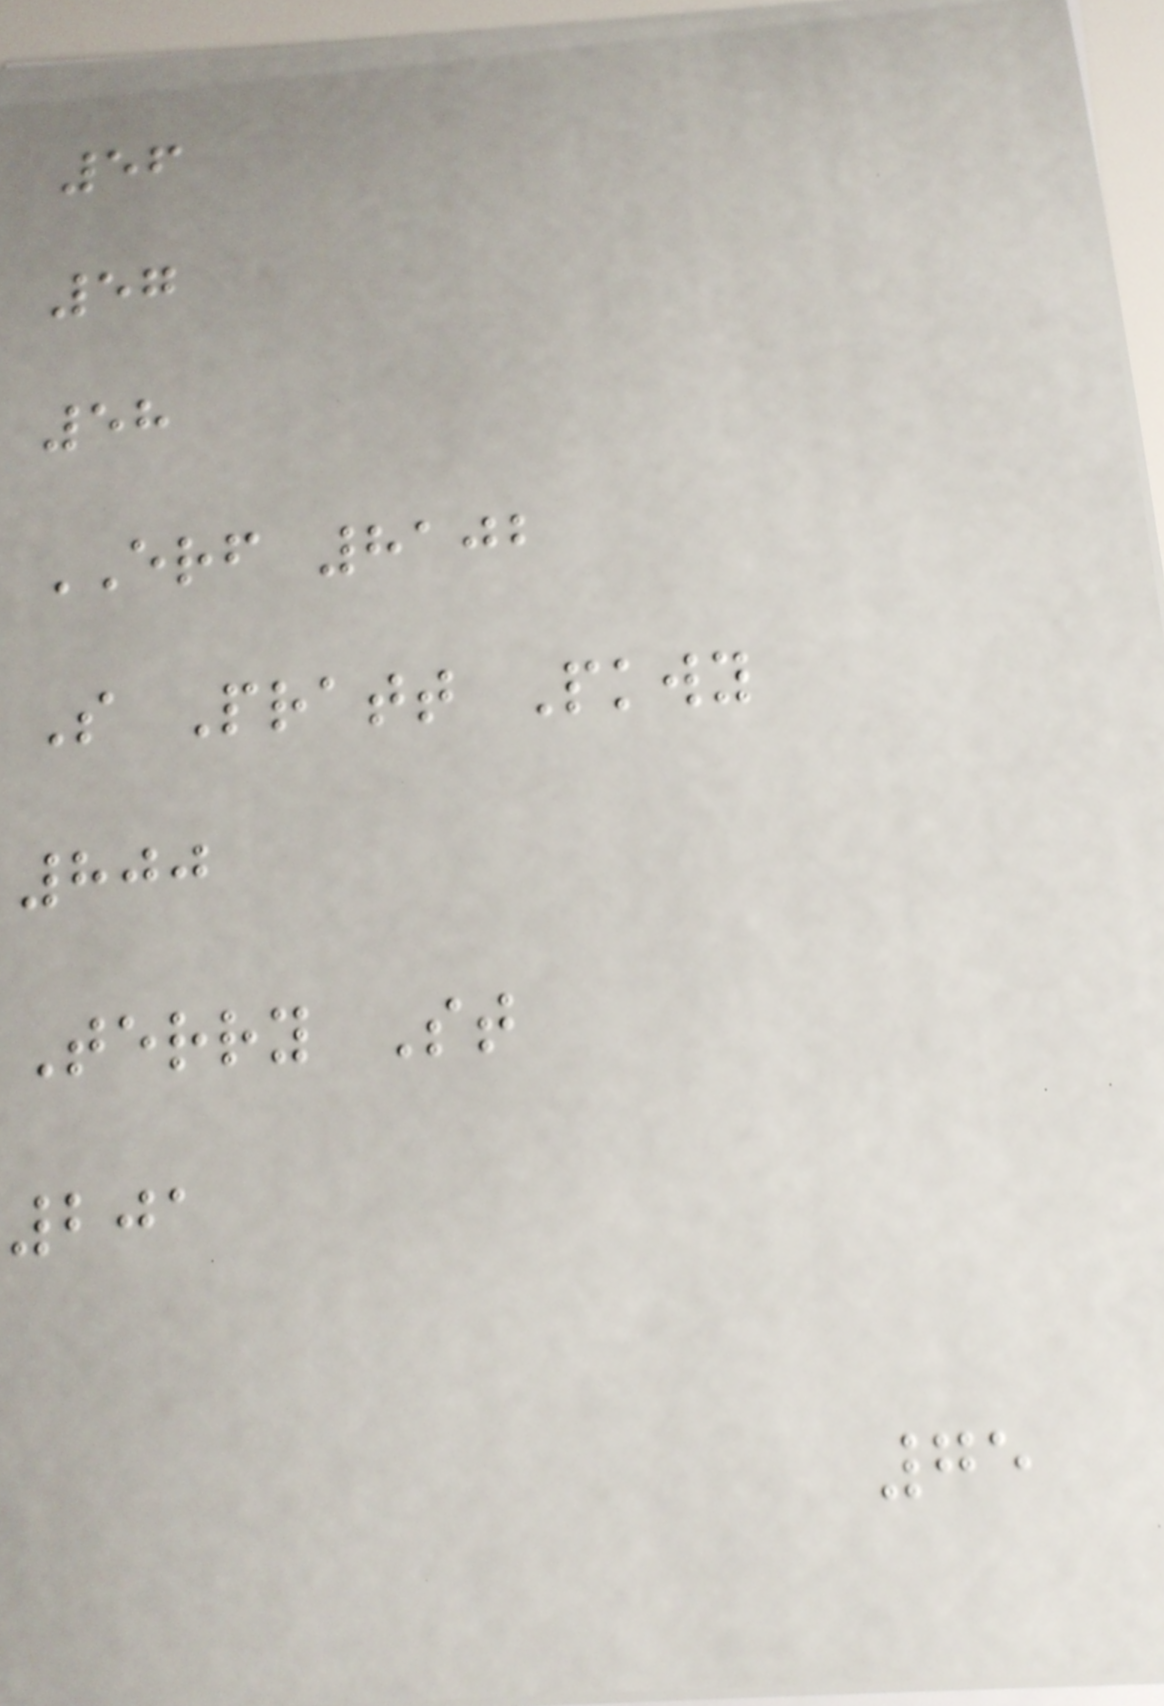56
57
58
ERF 8102
S Pratt Pkwy
800
Terry St
201
75
